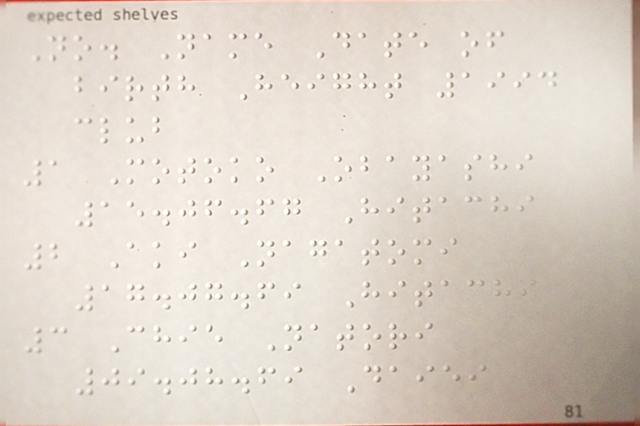No. Name Date of
birth Height 1994
club
1 Motoko Obayashi
15.06.67 Hitachi
2 Aki Nagatomi
17.07.69 Hitachi
3 Chie Natori
09.08.69 Daiei
